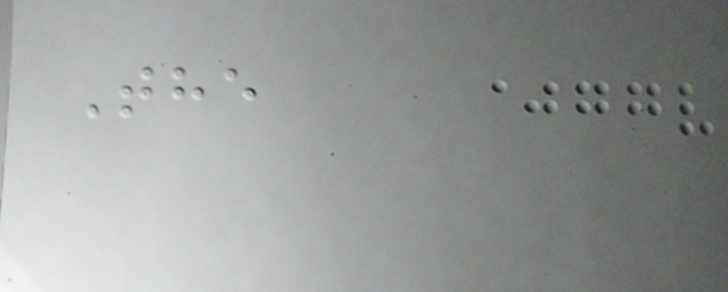The
